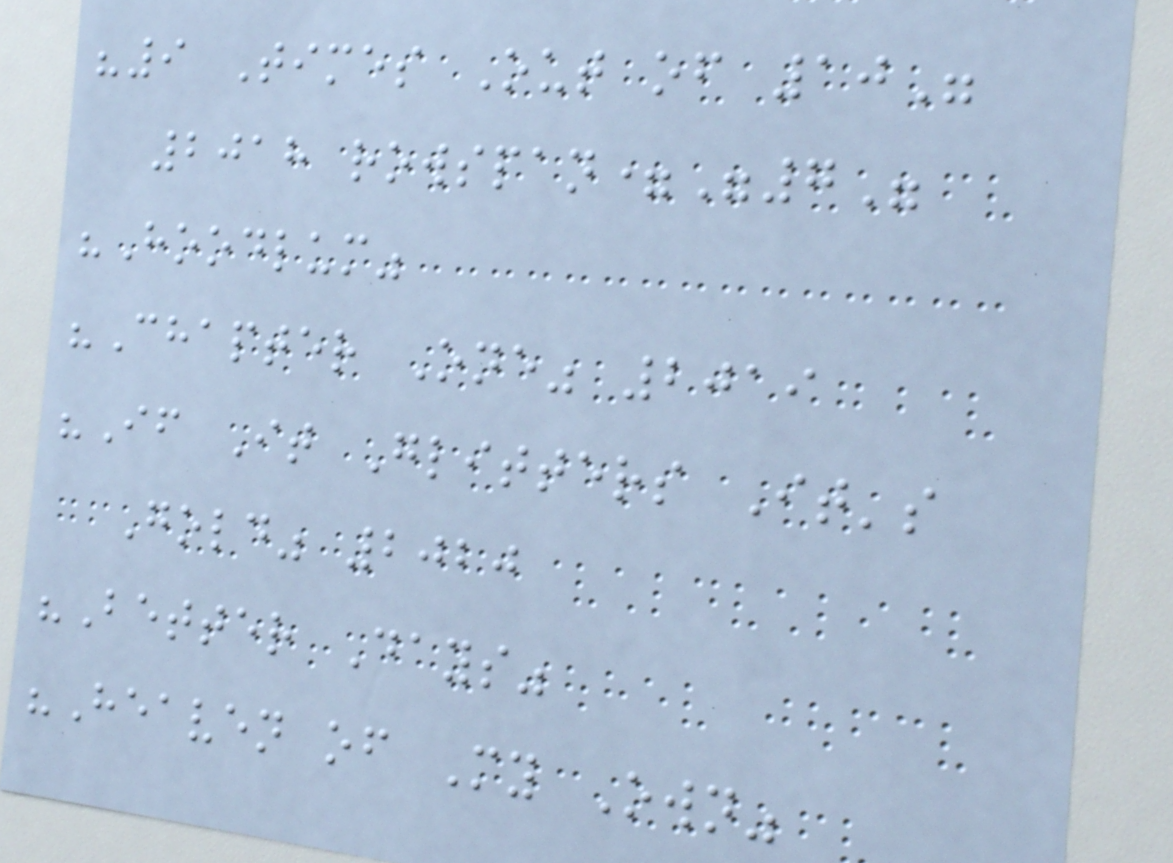"9 Times Out of 10"
2018 rowspan="7"
"Hoodlum"
"Chapter One" 2019
"If It Glitters It's
Gold" 2020
"Better Days"
"Heaven of My Own"
